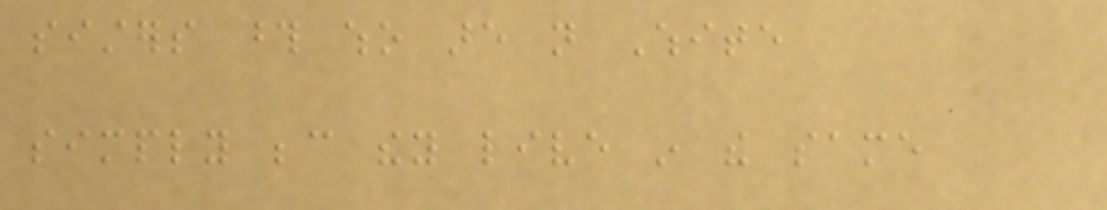sisters those who are not White
simply because they live in the same
